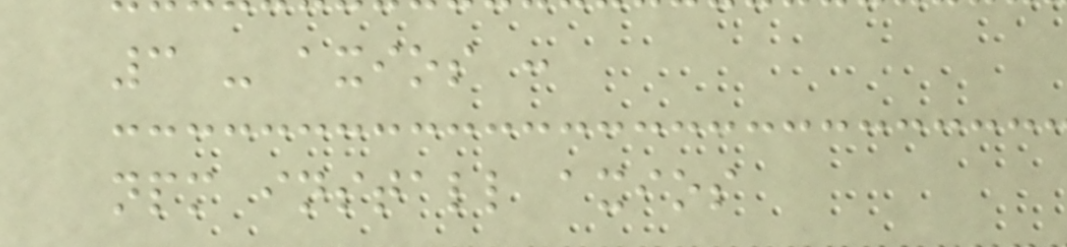3 - axios :
npm install axios
